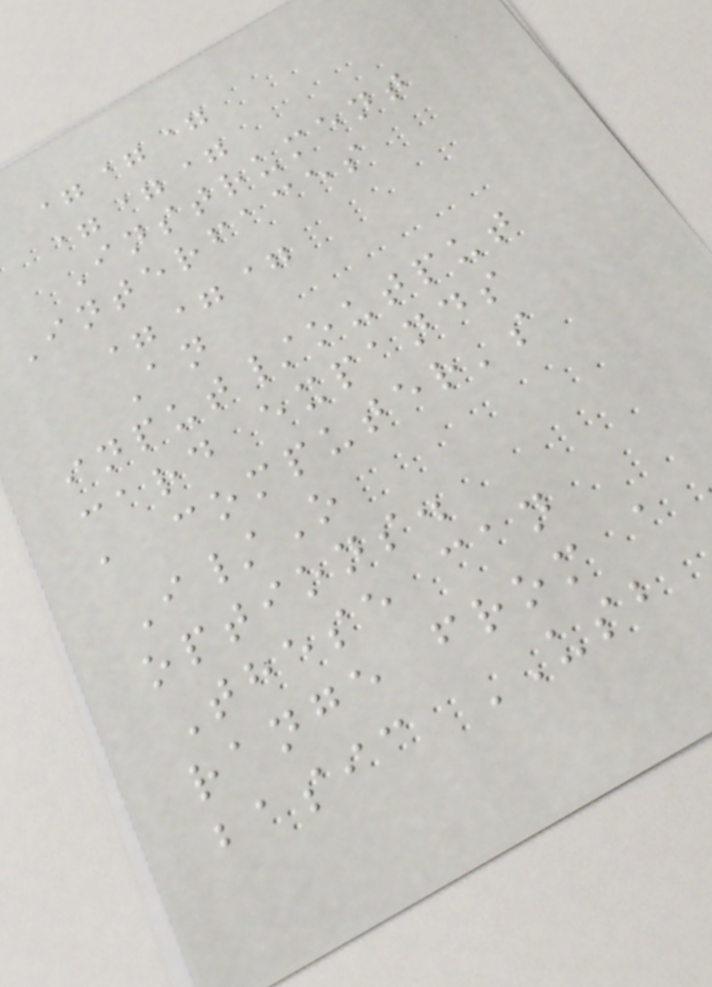===
===
Instrument
Interfaces
===
An
input/output
card expands
a computer's
I/O
options.
These can
range from a
basic USB
